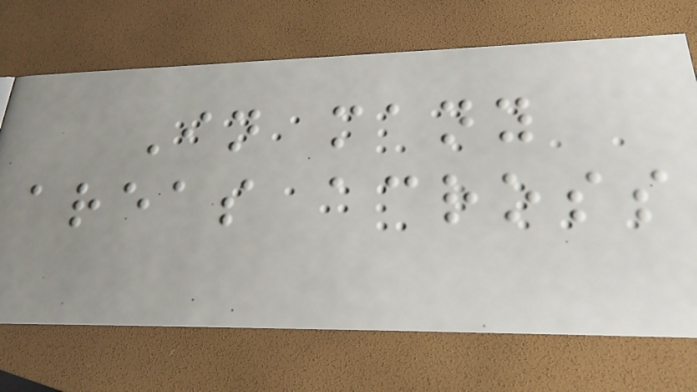In many
areas across
